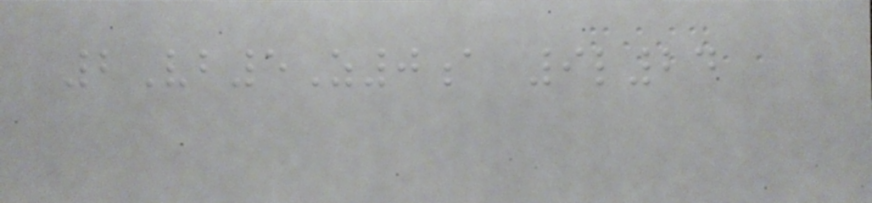2Vb5Z0a 9l24
